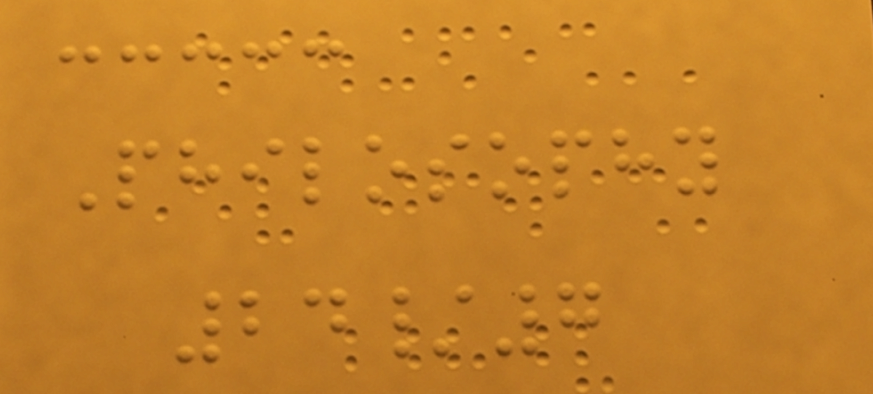Philosophy
24/7
